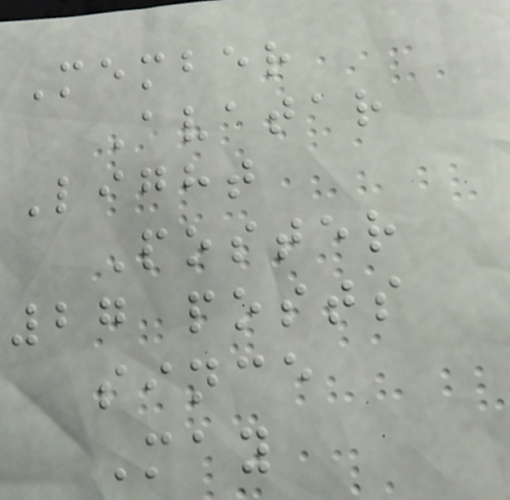Member
Avatar
Light
Poster
27 posts
since
May
